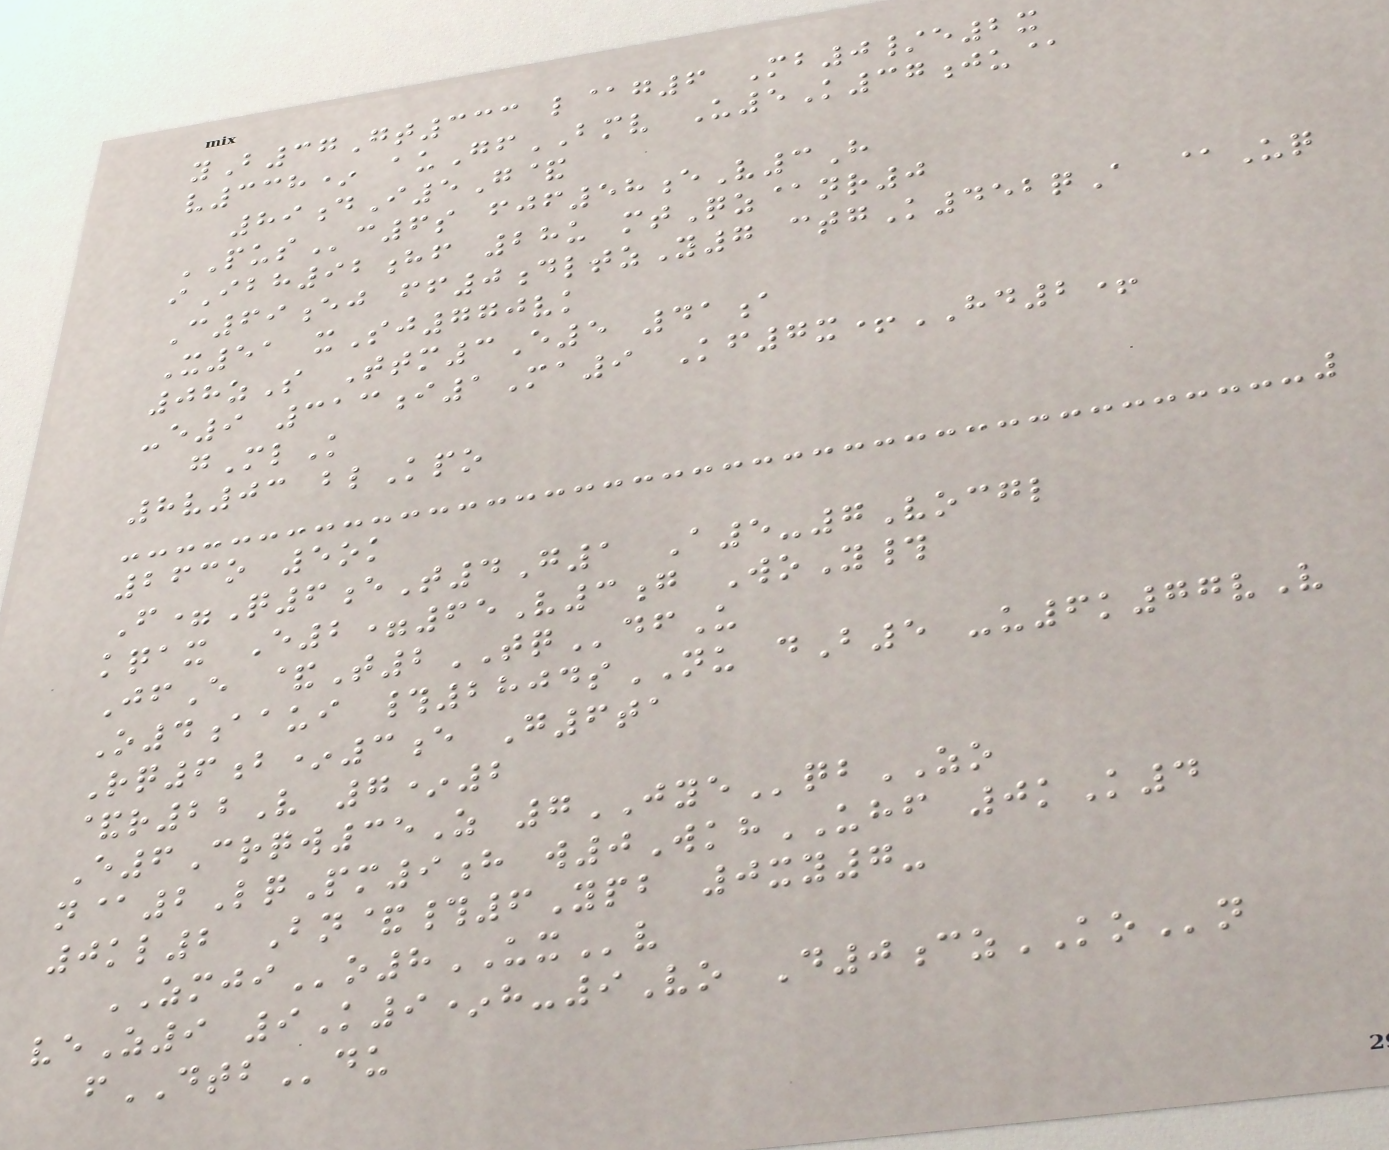yB37Gt333 l@g6 Mb0/e2x
v338* auGfBMV U5K37ju@
89dI5G&
PUSc6s fjf58eV3H
iIbh92hf 28u mtQz@nr0
C69ej ff0dltzY7 ctgK452qA @Uq
X51 xSj770vk
08zS Ttm3E5 41a
-e9 313i1Ma9 Kf7x+HD2+
gMlK
8v03 blKpo
263o 5ok
F=Q6eT4G1 A5-7Vocgl
kqax E2=65V3g WoY#
JfE &T2TQdfU
O4aaui #2804sNU dB5 -u6k77vV
Rq6b*3e G6ta
&r22V 7*2
E6Crqw35Z 7JYEqbZO
n@2LqPm9h w0WkhUHF 0kK4
0kl2 Bn&#6Ypb 0xy7-
ZMJIo8UXv
veZ9 9K9*h-9Vo D0czKOn
fDTBdu
